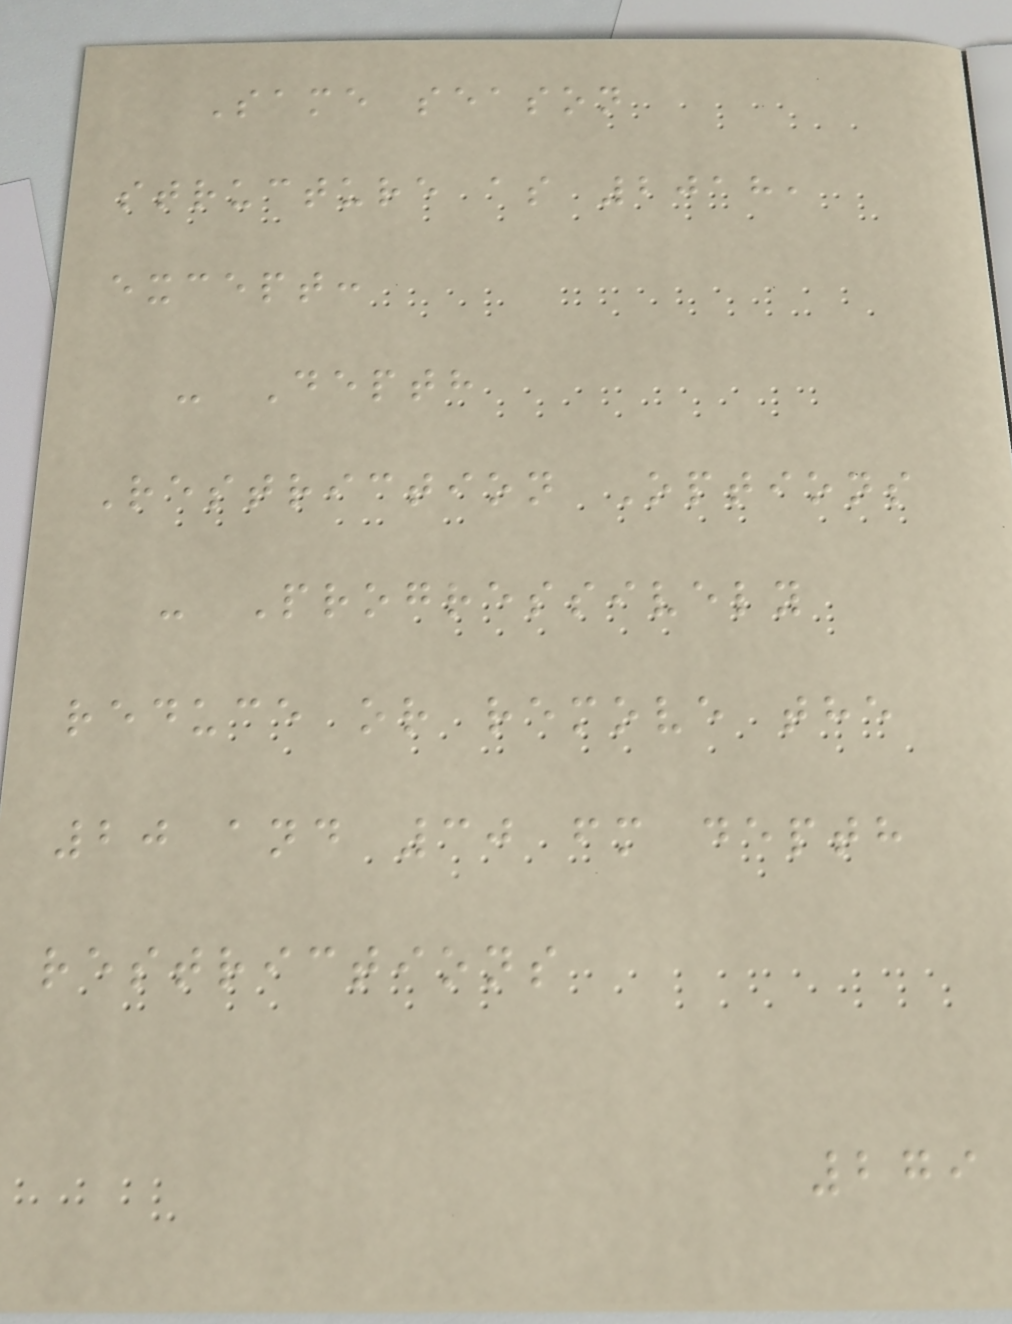Same season
structure as 2018,
except:
- Depth
Restriction Options
- Progressively
reduce or remove the
20 and 30 fm depth
restrictions
279
